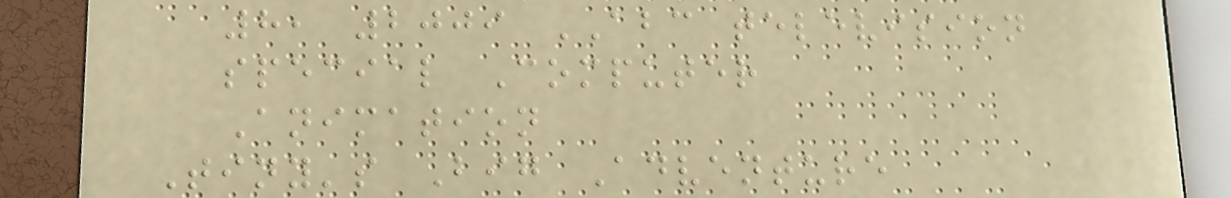8, 2009 ABC television
special Computer
Animation
Tiny's Big Adventure
